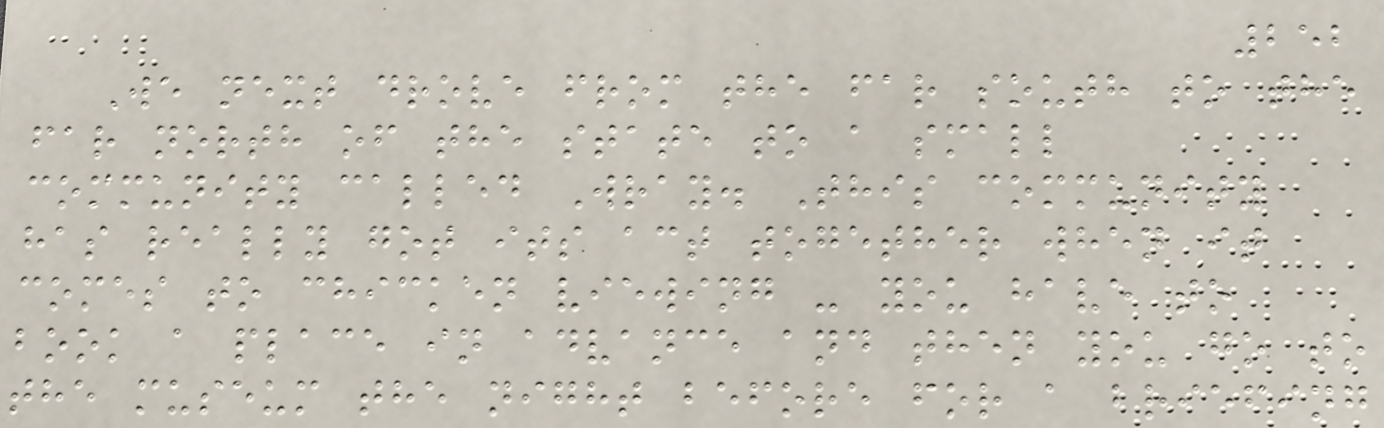252
We next drove from the far south to the
far north of the state to a small
community called Wray. This community
has really got its act together when it
comes to chicken viewing - you have to
book a place in advance and then you go to
the museum the night before for a briefing
